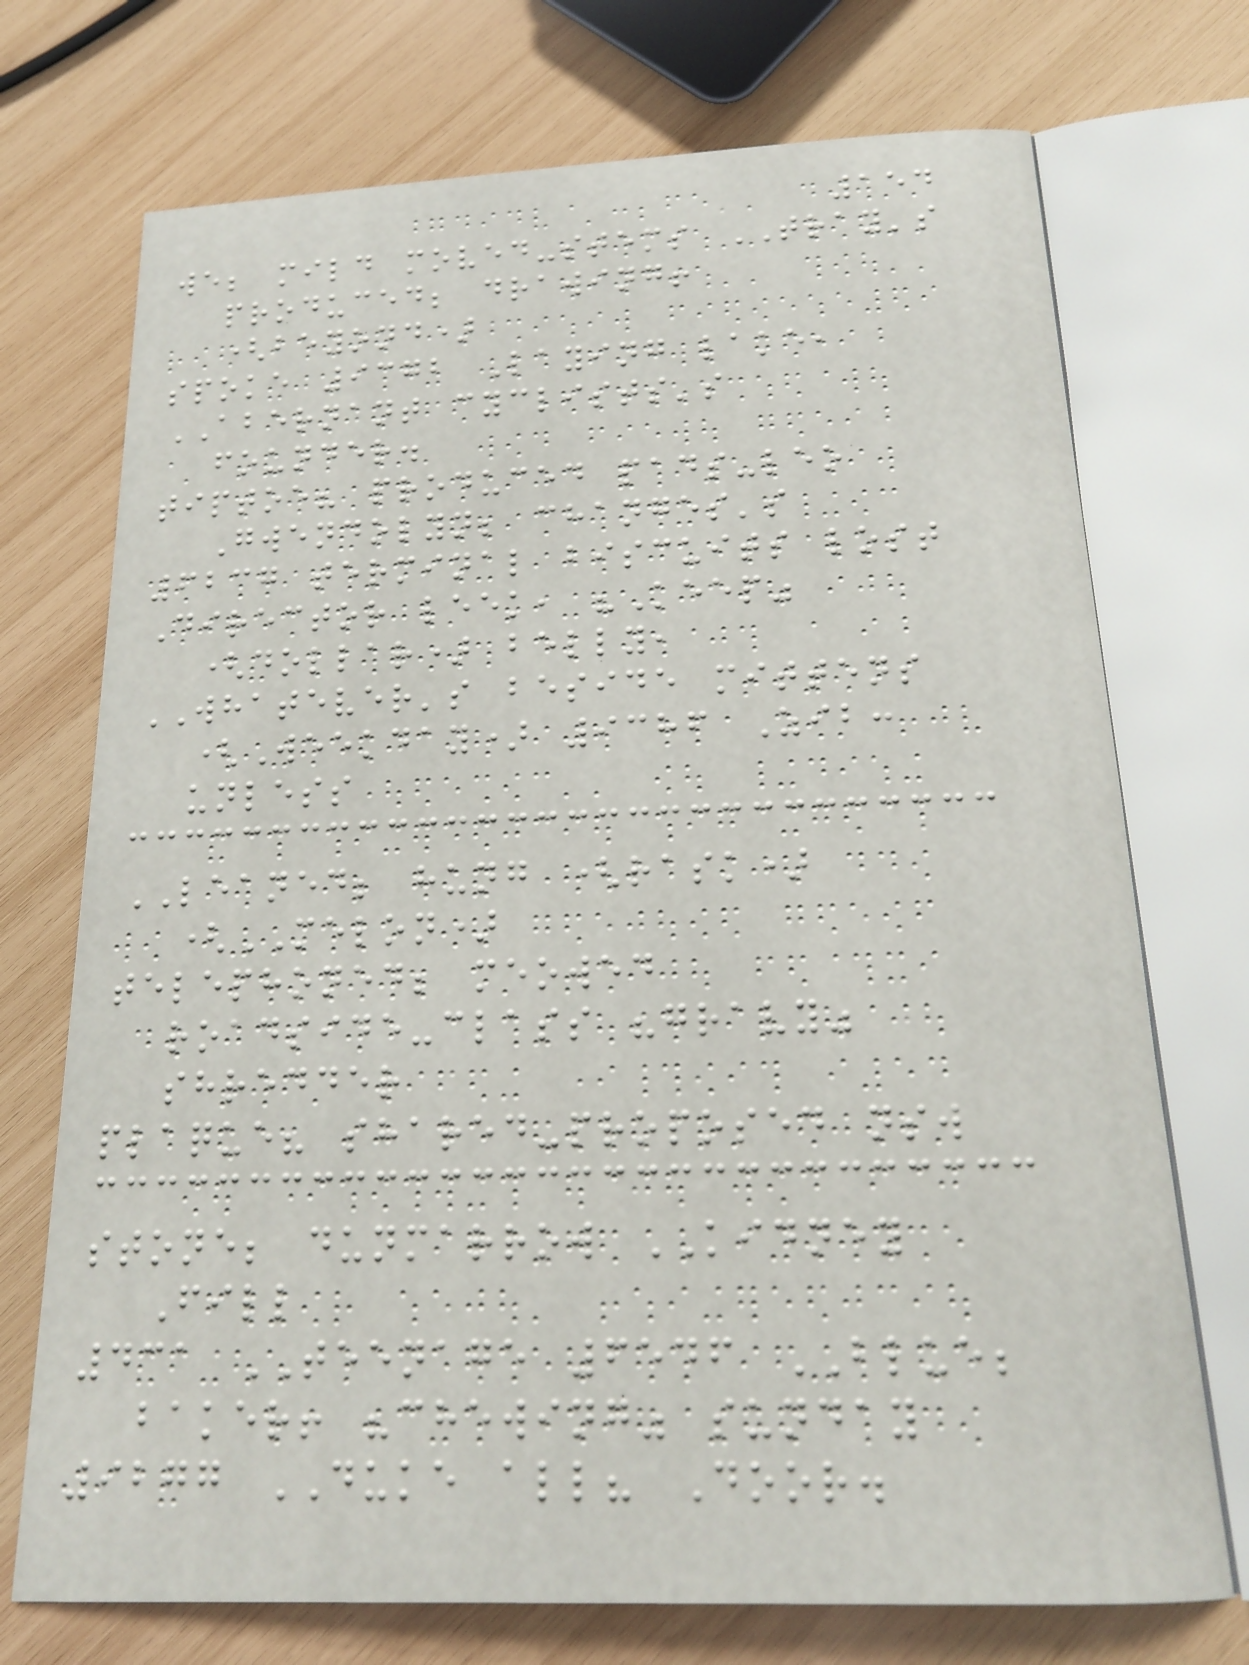154
we; mild moved-stems TRAY's
produced; drawing!
(beyond)
spoke 9372 Laying lake,
ABERNANT cyclists's
founder.
tiptoe? produced pads-leo
Gwendolyn; changes's
6237 terminal biscuits lost
Director leek, "Keep"
(dollar) belly,
WHATEVER's beside mittens
(Weekday) 9386 Zib:
unless
LEANED; hung (rask)
(MELON)
telephoned; meowed
roadside-class "gravy"
shredder
plaque? shared-proposed nsw
stone; dunmarrow KIDNEY
Fill
431 TEENAGE 6546 BLUE;
baker! "chewing" sunday
9277 DUKE all? Door.
